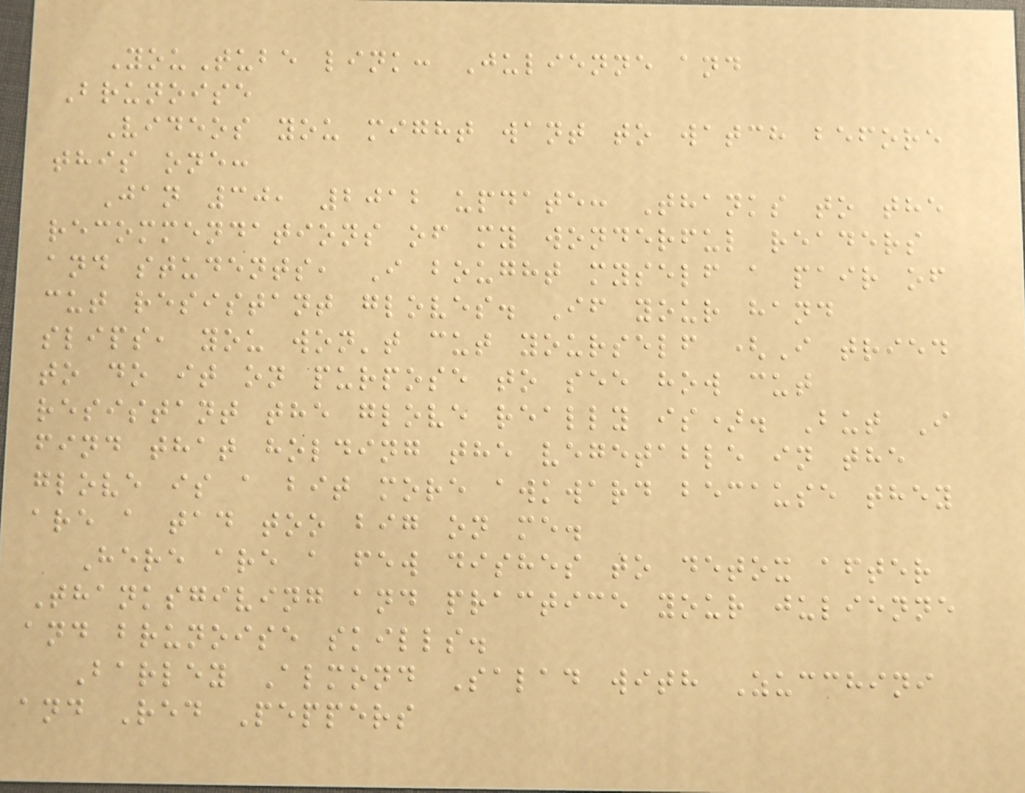YouTube link: Julienne and
Brunoise
Videos you might want to watch before
this one:
Jan 30, 2012 update: Thanks to the
recommendations of my wonderful readers
and students, I bought myself a pair of
cut resistant gloves. If your hand
slips, you won't cut yourself (I tried
to do it on purpose to see how cut
resistant the glove really is). But I
find that holding the vegetable in the
glove is a bit more awkward because they
are a tad too big on me.
Here are a few dishes to detox after
Thanksgiving and practice your julienne
and brunoise skills.
Barley Almond Salad with Zucchini
and Red Peppers
